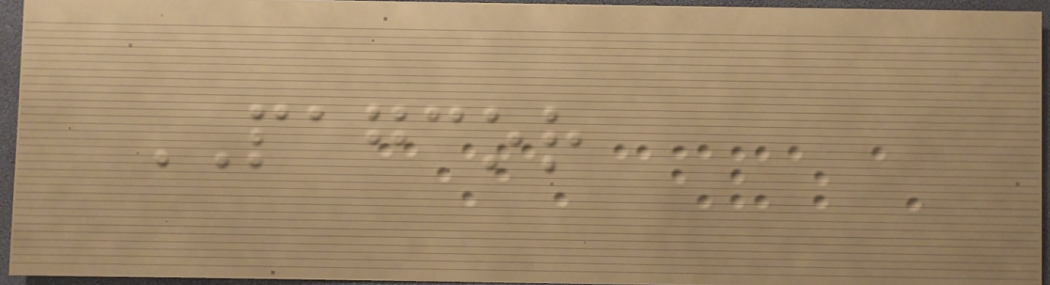PAGCOR
